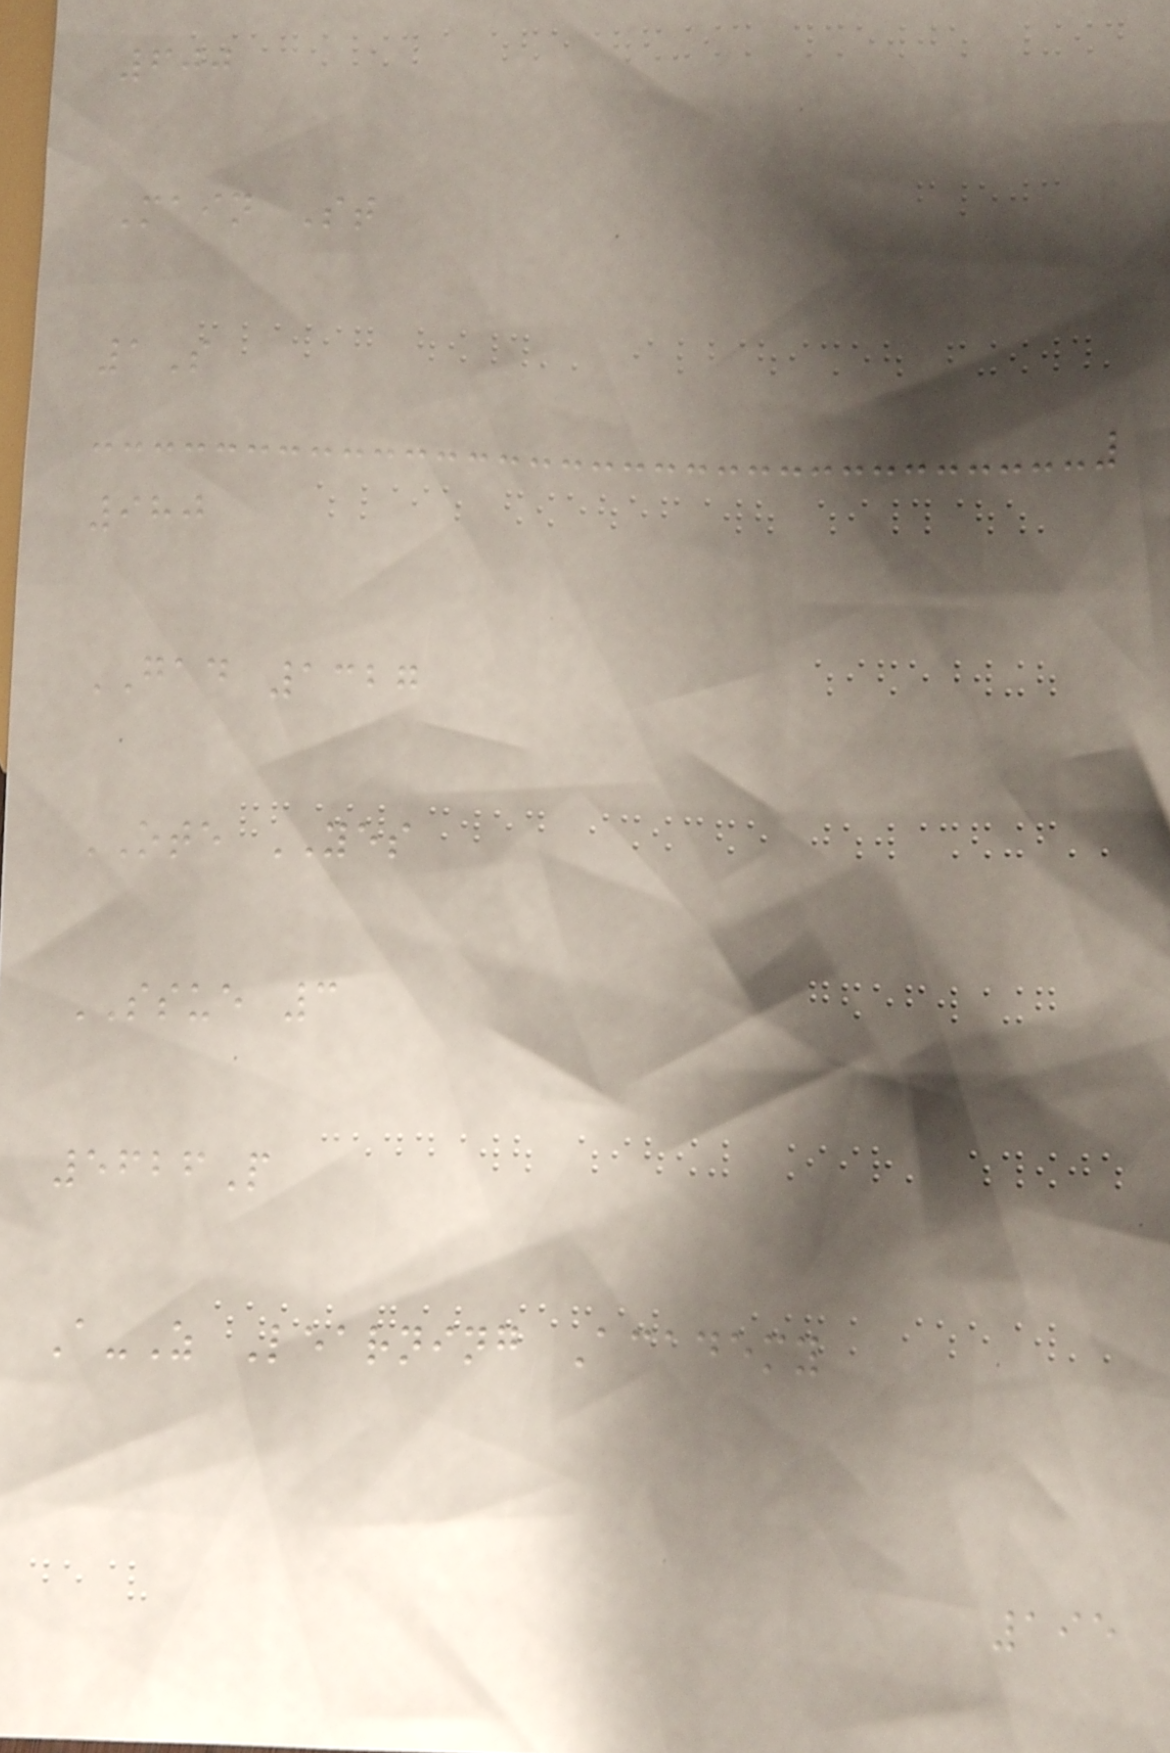600
Main St
1S
980
GAD 1327
OTE YES
SSUE 3
5626P
A-Z Learning Academy
195
